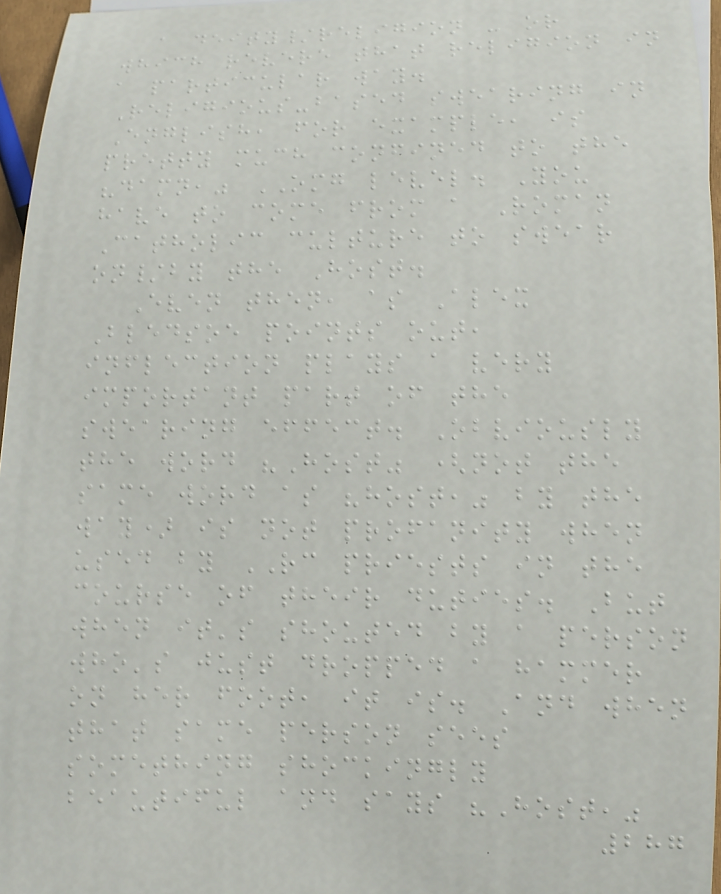a deity/religion - or
which revere that religion in
a particular way.
Religious-based swearing in
English, for example, is
pretty much confined to the
"damn," OMG level. You
have to come from a Roman
Catholic culture to swear
on/by the Host.
Even then, as Alex
Bledsoe points out,
inflection plays a very
important part of the
swearing effect. Obviously
the word "Host" (not the
same word as "host," by the
way) is not profanity when
used by RC priests in the
course of their duties. But
when it's shouted by a person
who's just dropped a hammer
on her foot, it is. And when
that same person sees
something shockingly
beautiful and says "Host,"
287
